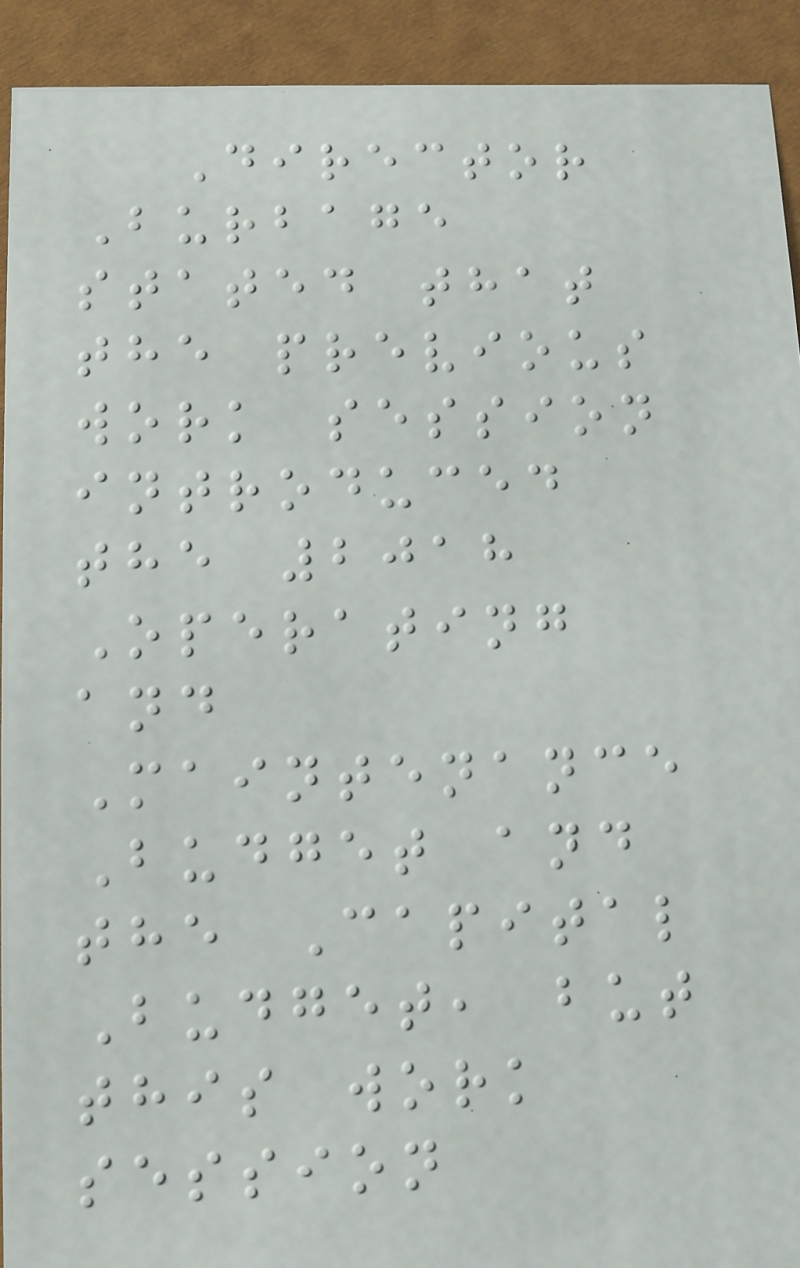Director
Burbage
stated that
the previous
work session
introduced
the 2018
Operating
and
Maintenance
Budget and
the Capital
Budget, but
this work
session
